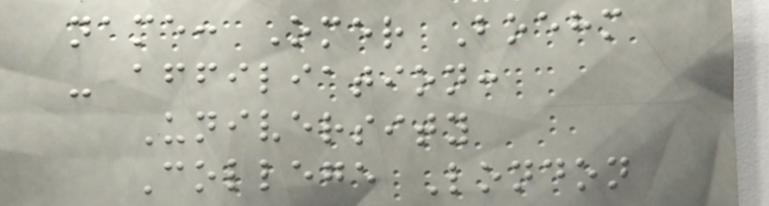name: Omer Boehm
- affiliation:
University
College London
